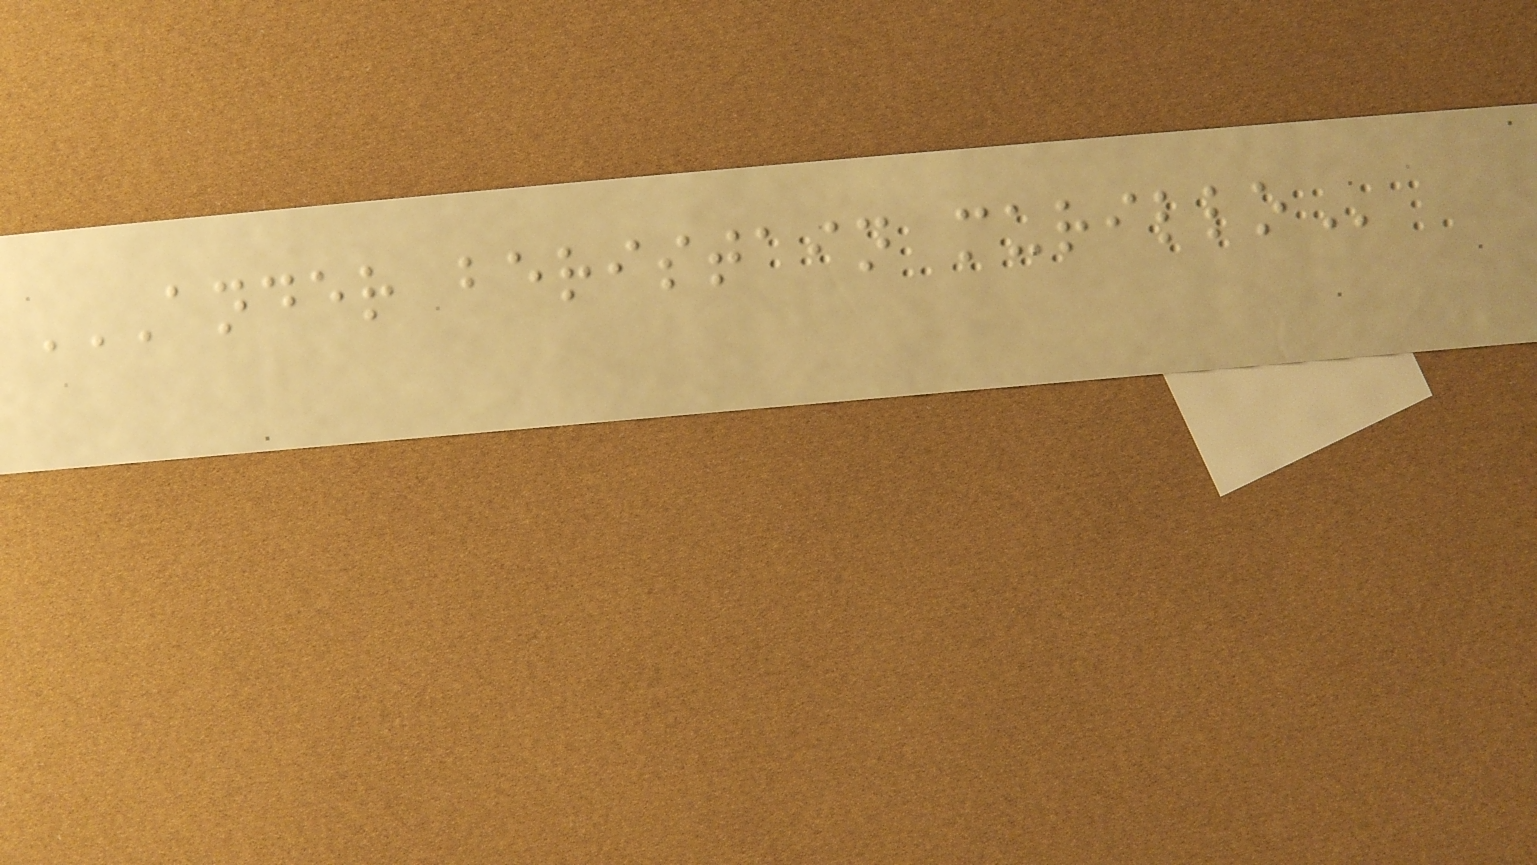ANDER BERISTAIN MURILLO
